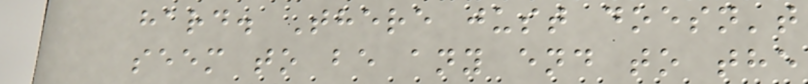hard. There just doesn't
seem to be any end to the
